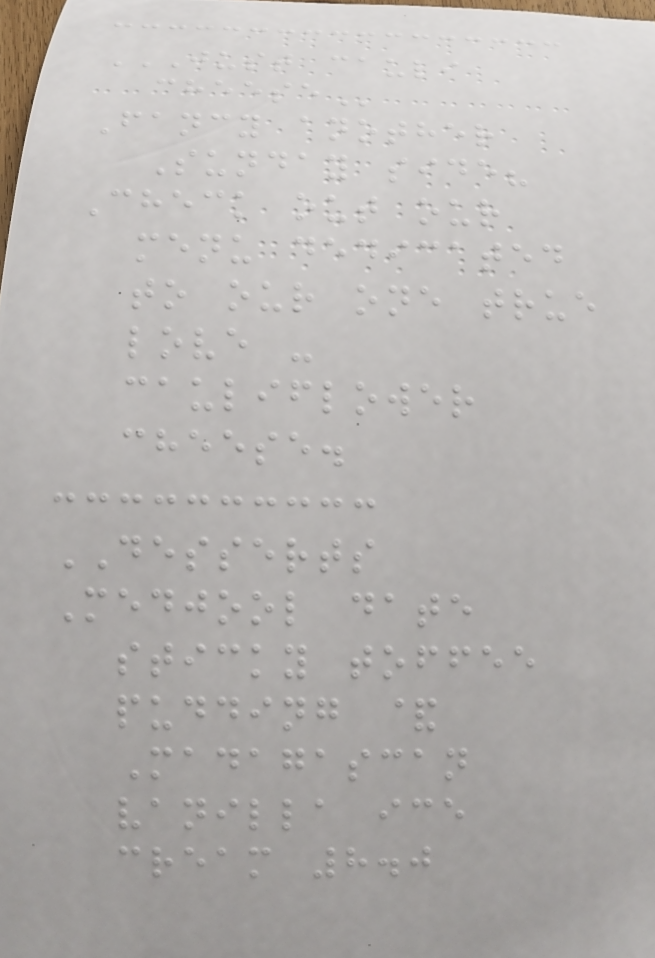JUST CAULI
CHEESE
Fancy another
Sunday side?
Check out our
menu dedicated
to our one true
love -
cauliflower
cheese.
DESSERTS
Medjool date
sticky toffee
pudding &
Madagascan
vanilla ice
cream 8.0
